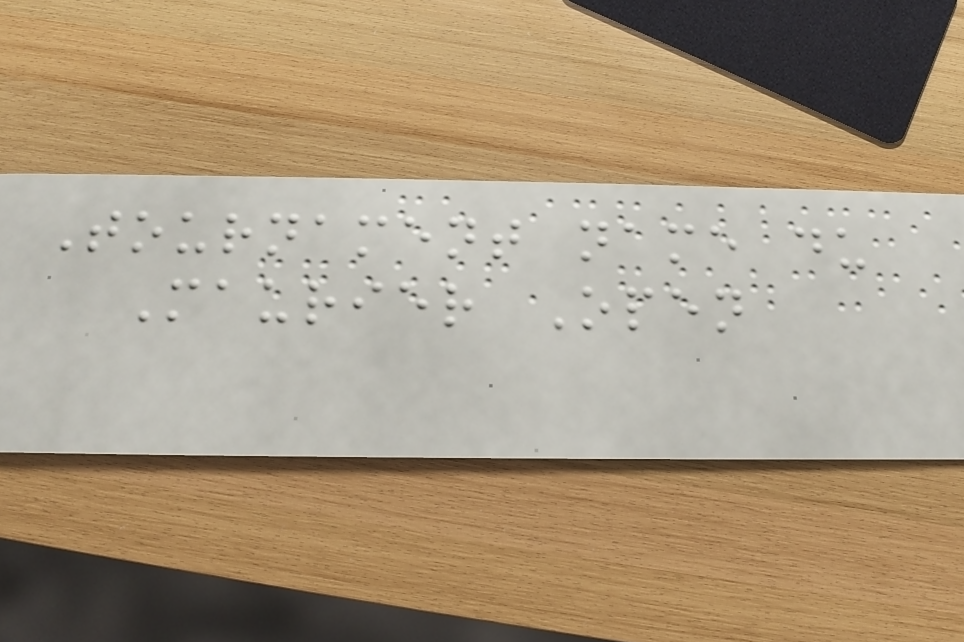Tournament name du
Maurier Open
